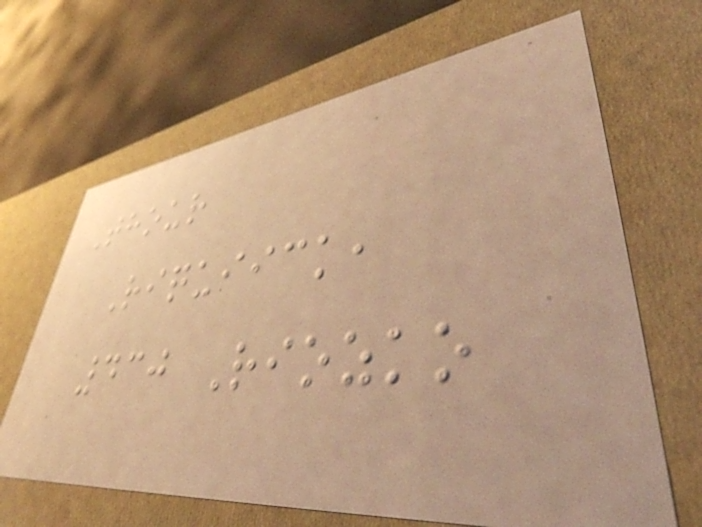Thour
Riquiick,
430 Riozko
